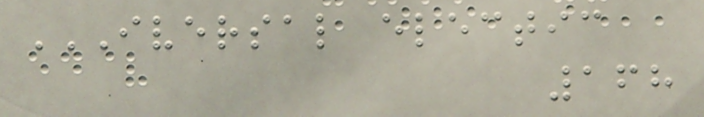IVERSAL ELECTIC
168
